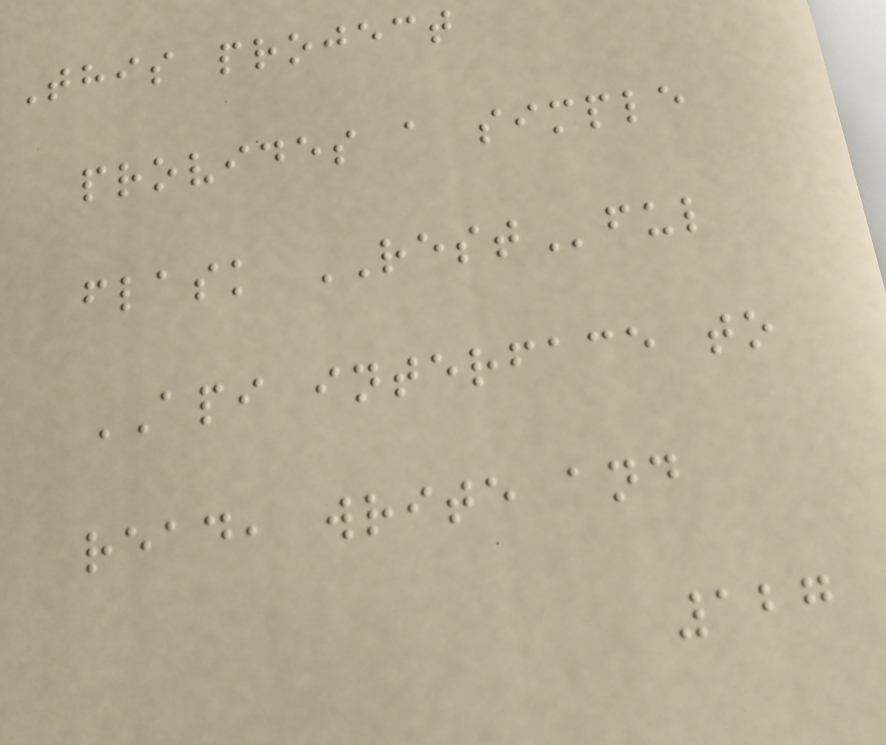This project
provides a simple
flask RESTful
API interface to
read, write and
127
